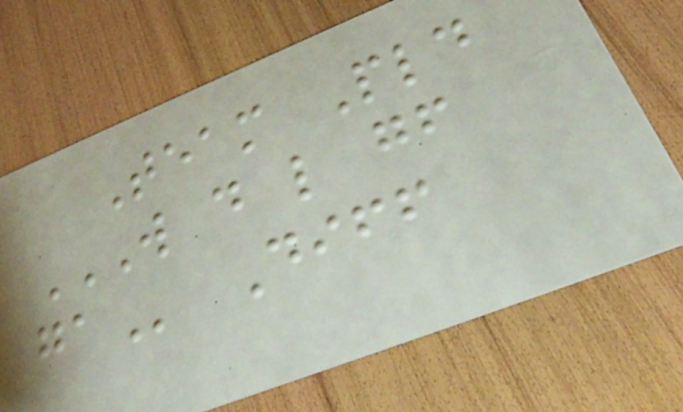Team Pld
W D L GF
GA Diff
